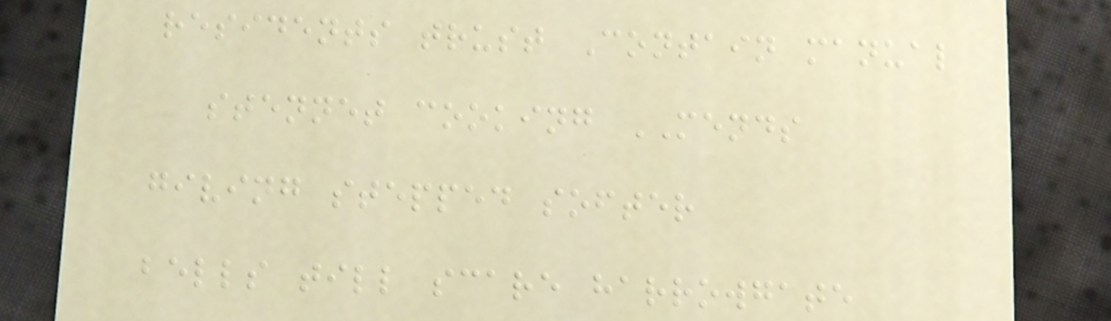residents trust Contain manual
stennet cooking MENDS
giving stepped softer
bells till scare harrowgate
